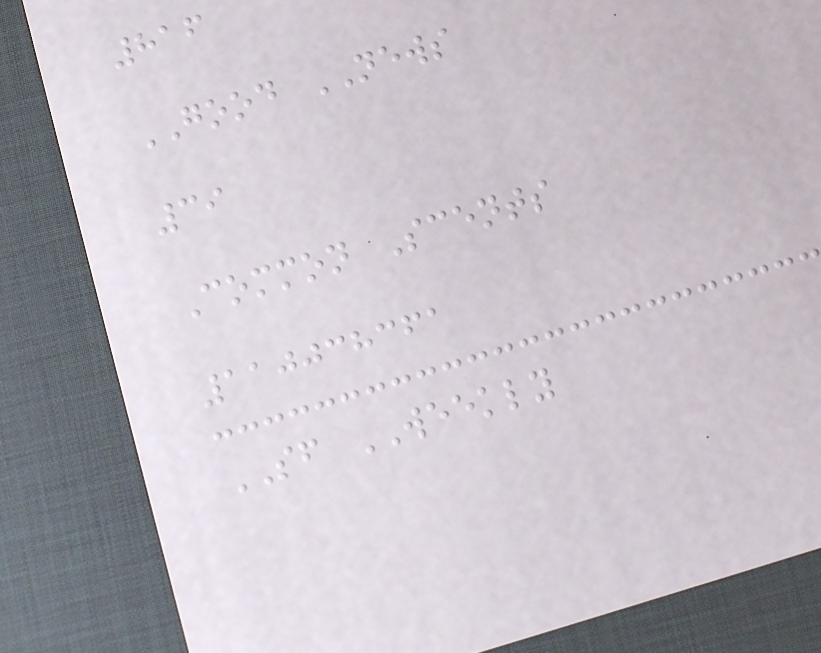816
GOOD NEWS
39
Common Scents
110038361
SF WEEKLY
